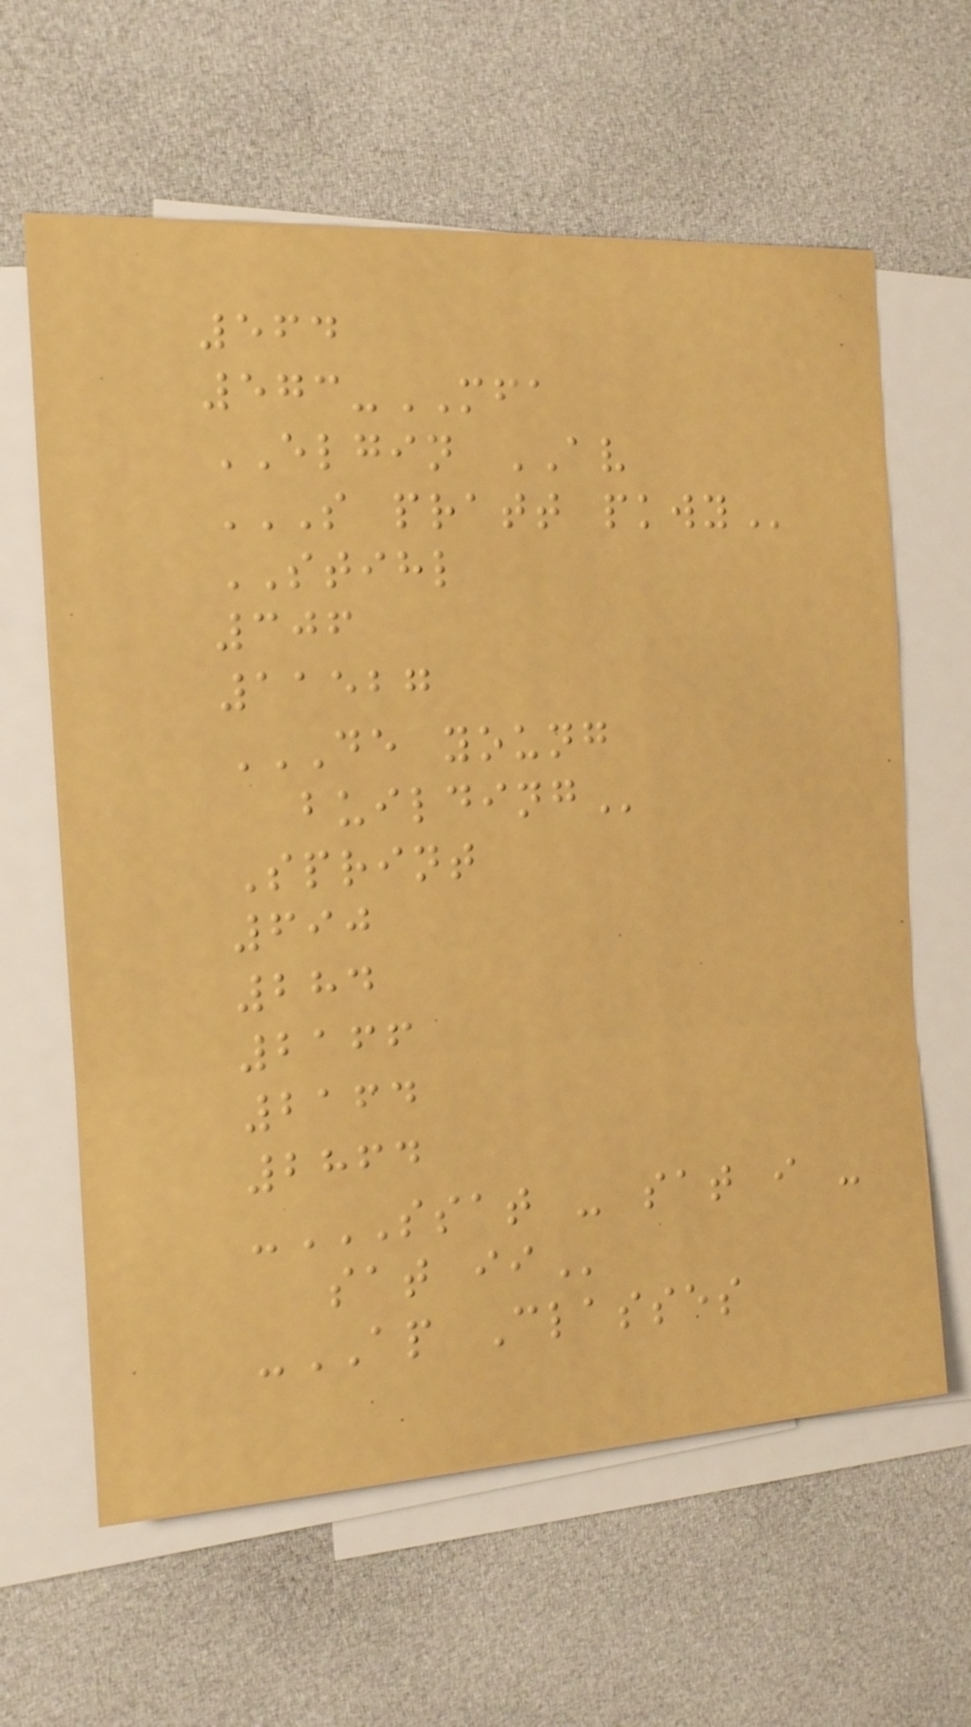564
573-MFA
ELGIN AV
S PRATT PKWY
STIHL
306
11527
DE YOUNG
BUILDING
Sprint
690
284
2166
2164
2864
-SSAT - SAT I -
SAT II
-AP Classes
